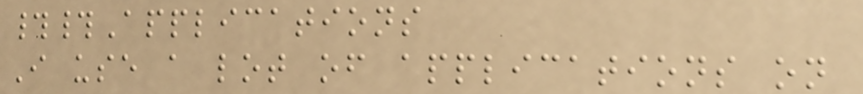##Applications
I use a lot of applications on
